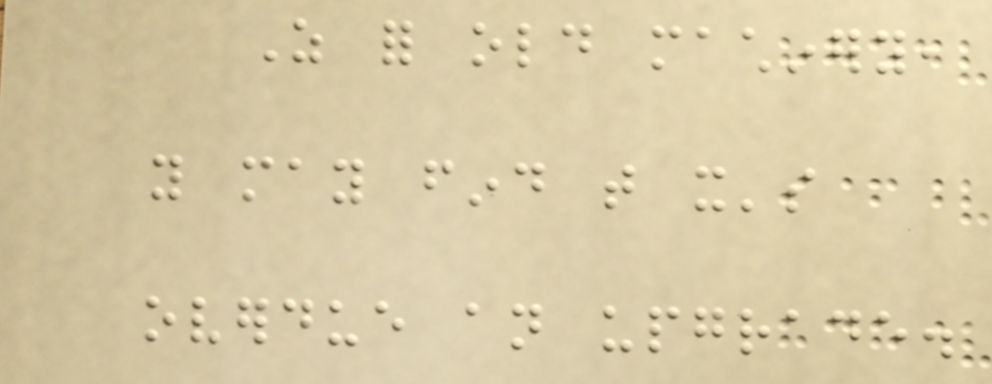As for old machinery,
you may find that it's
overdue an upgrade.
